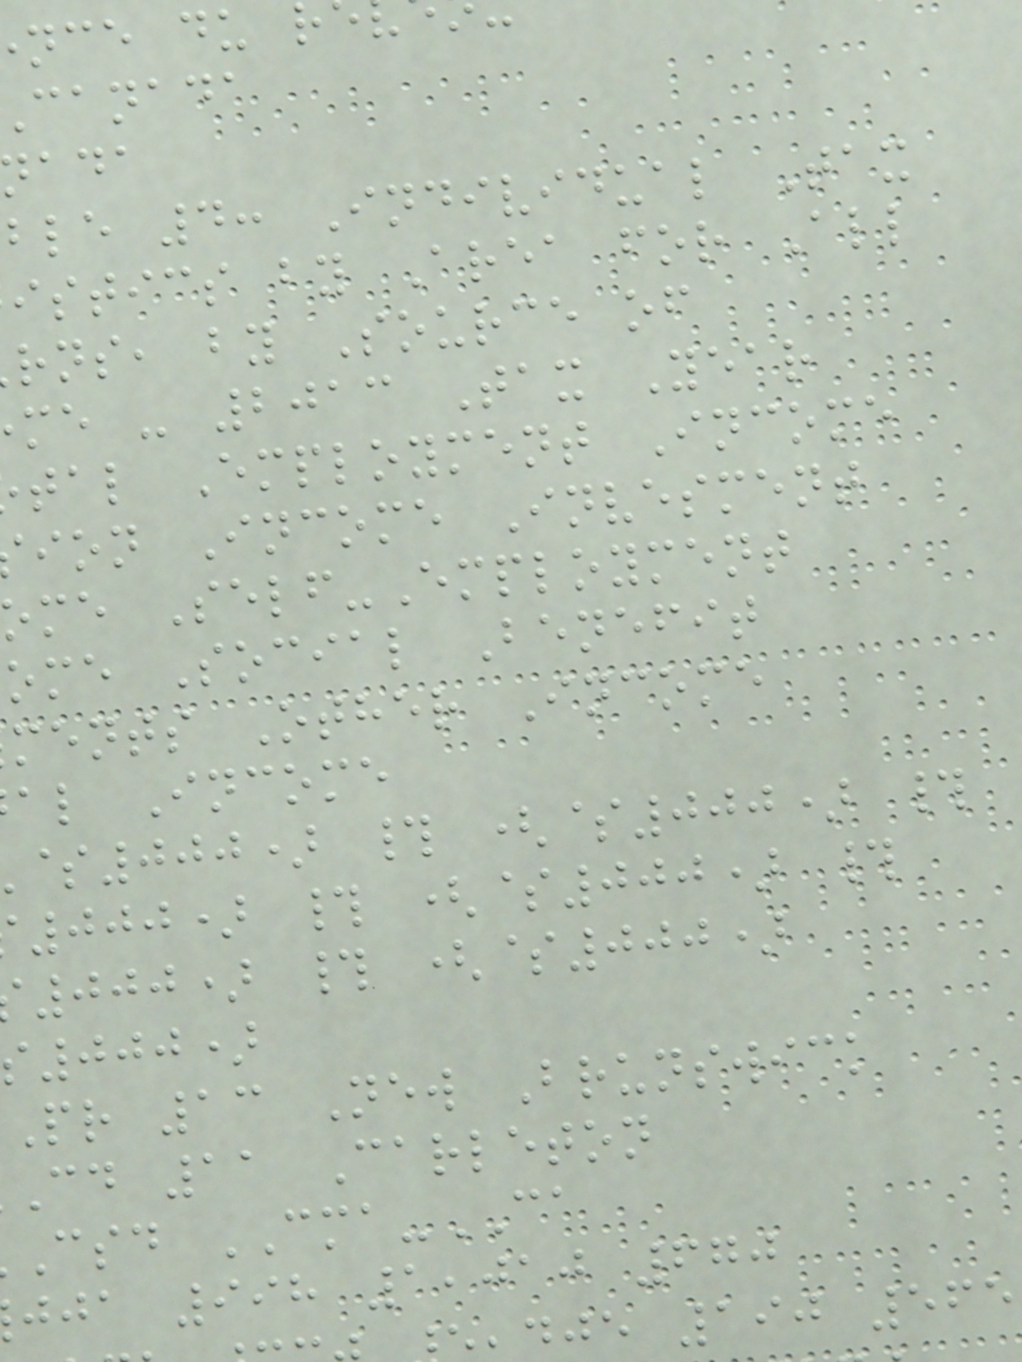nce du
canada
ble 4: Individual Tax
istics by Area for All
rns, by Source of
me - 2013 Tax Year
tal Employment Income
ion Income Invesment
ome Self-Employment
ome Social Benefit
ments Other Income
al Income
$000) # ($000) #
000) # ($000) #
000) # ($000)
000)
pr 13 New Brunswick
cd 11 Carleton
csd CMA-CA
jja 998 1,010 670
dje 190 565
